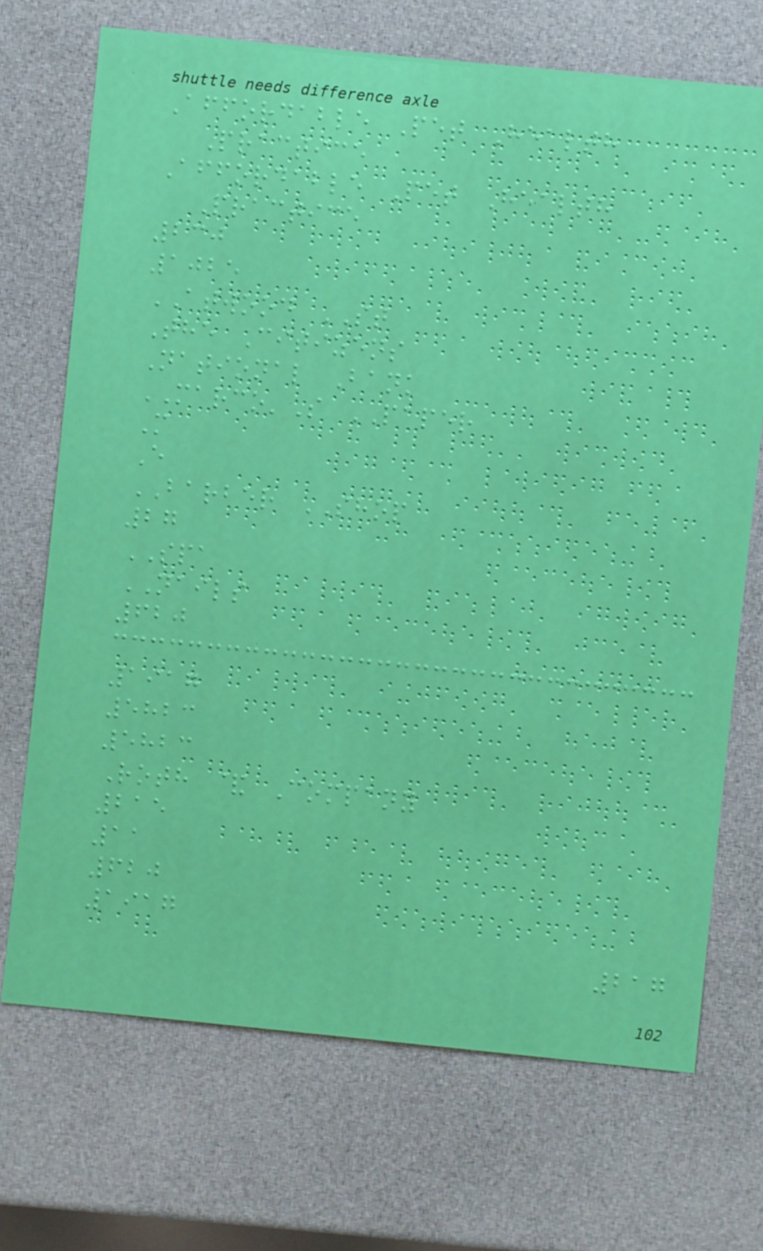Affordable Pet Health
Practice
Affordable Pet Health
Practice
230
1025
ATWOOD ST
The Citizens
National Bank
MARCO'S PAPER
M
E
BARBER SHOP
27
SPA
NAILS
620
1917
5823
5823
Roth & Company
215
11
620
1917
217
